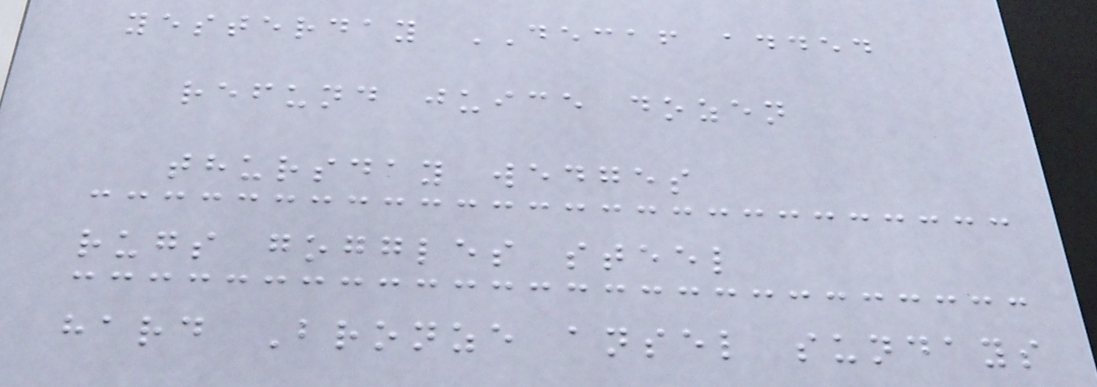yesterday DECAF added
refund juice dozen
thursday wedges
rugs goggles steel
hard Bronze ansel sundays
